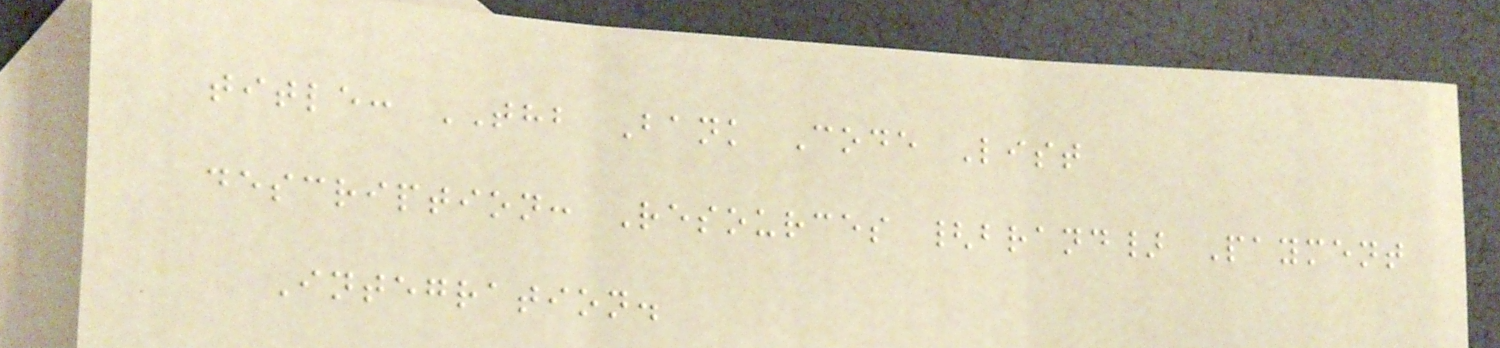title: THB Bank Code List
description: Resources {brand} Payment
Integration.
